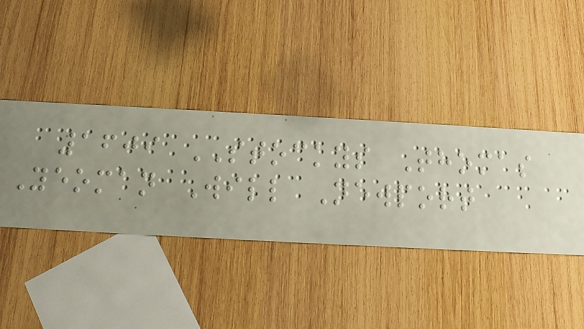1609 STOCKYS Thomas
Yeoman Will Newport
